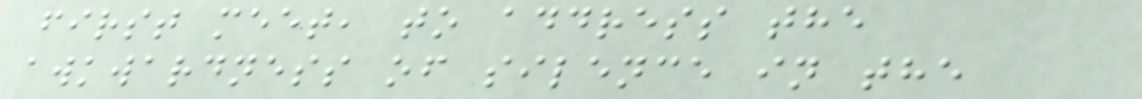first meet, to address the
awkwardness of silence in the
